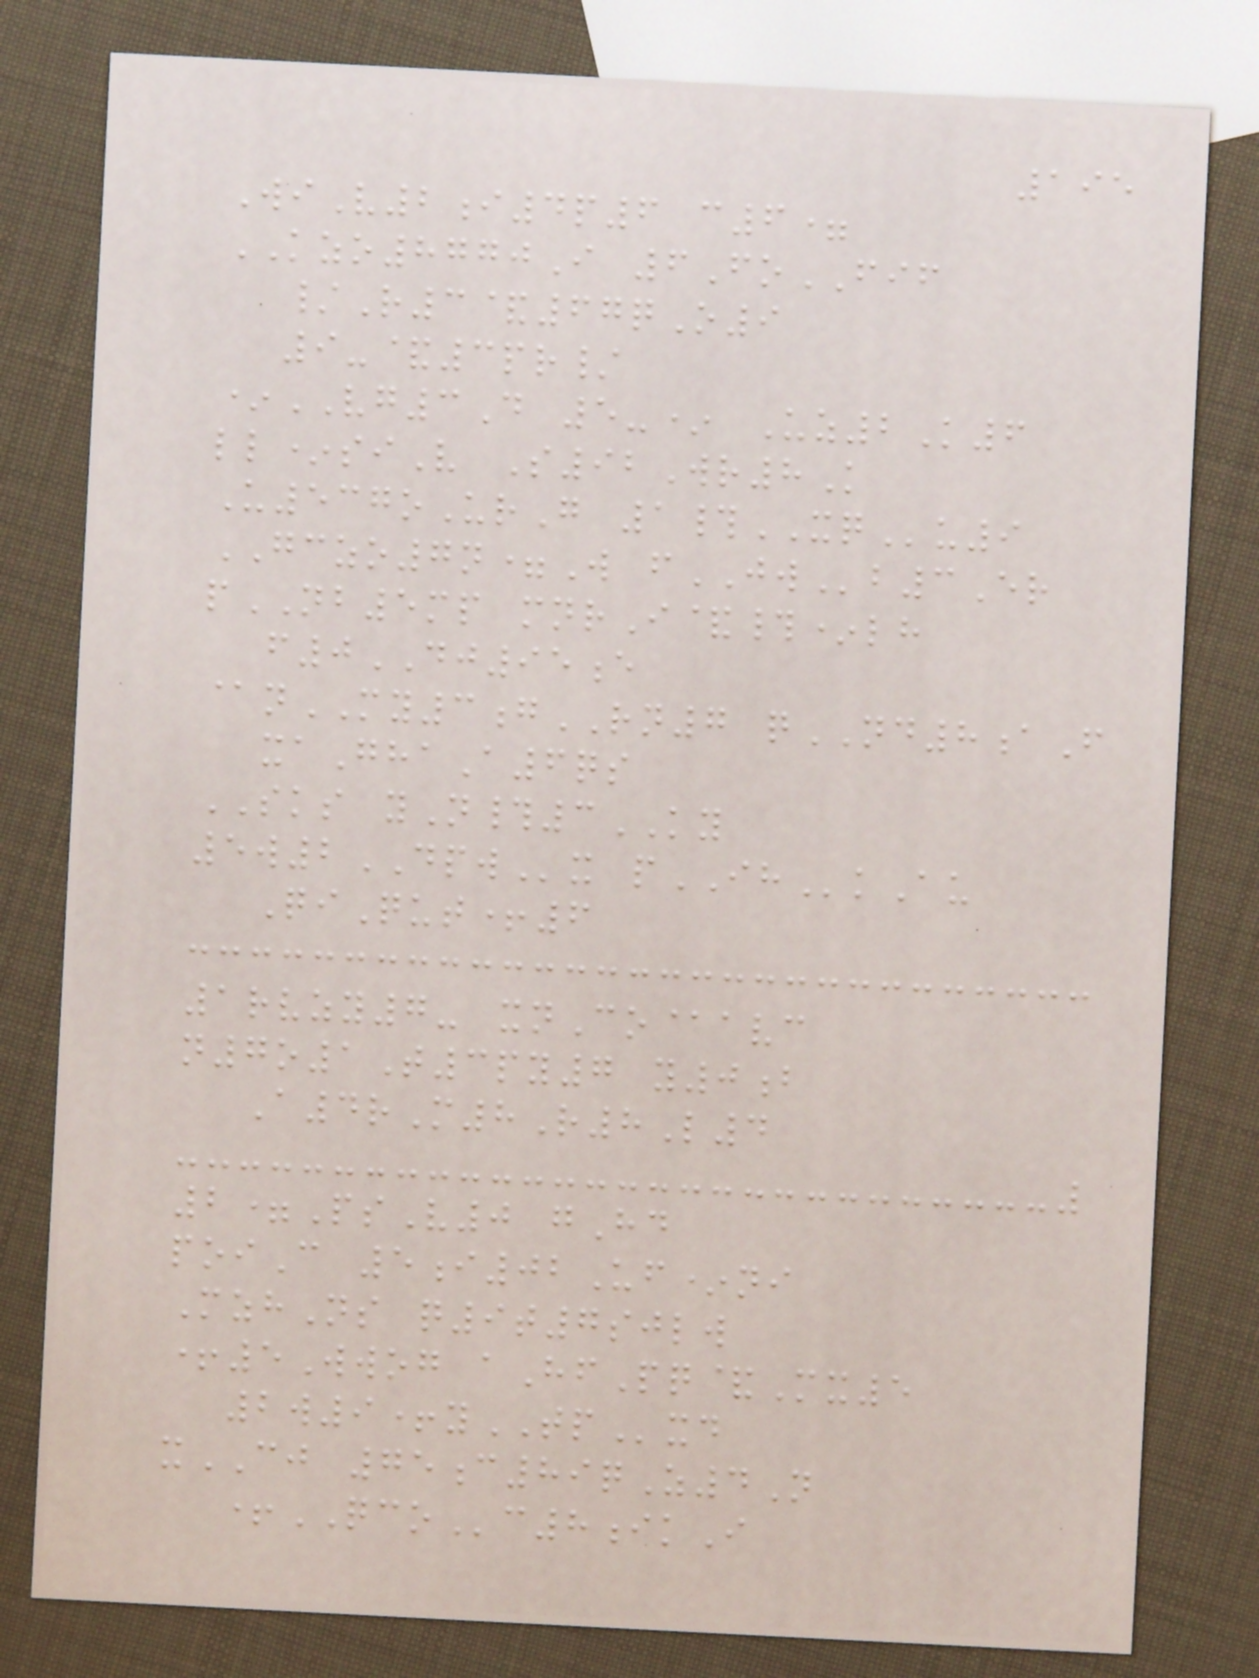195
WiV2i4p6 c6=
KZO8770I 6FoFIF
/R3&67qO9
9-&3pr/
*VG3D 5-* Uz2K6
ll*siV S92Wr8K
U537oUrG 1#XQu9
GCZO7n=W fJWb3Er
pNB5mp mnrI&#*lh
f0DJ95e
@nMY3gRN7 qND8aF
xaGhaA6qs
SKS yN#3KY
5w2DPWx pIHkAu
QiQut+6
1rvzy7- xnCo@avc
n7o1T3py7 y0b
A4rM8R8L4
2=PsV0 gHd
poiC 5i02Uf*ni
MzhNs q9t7sjlw
+5Wwog aHfPq&Mx5
2w9+yTPxd
xCJ 75c89qZ4N
+QCOc8ikI
